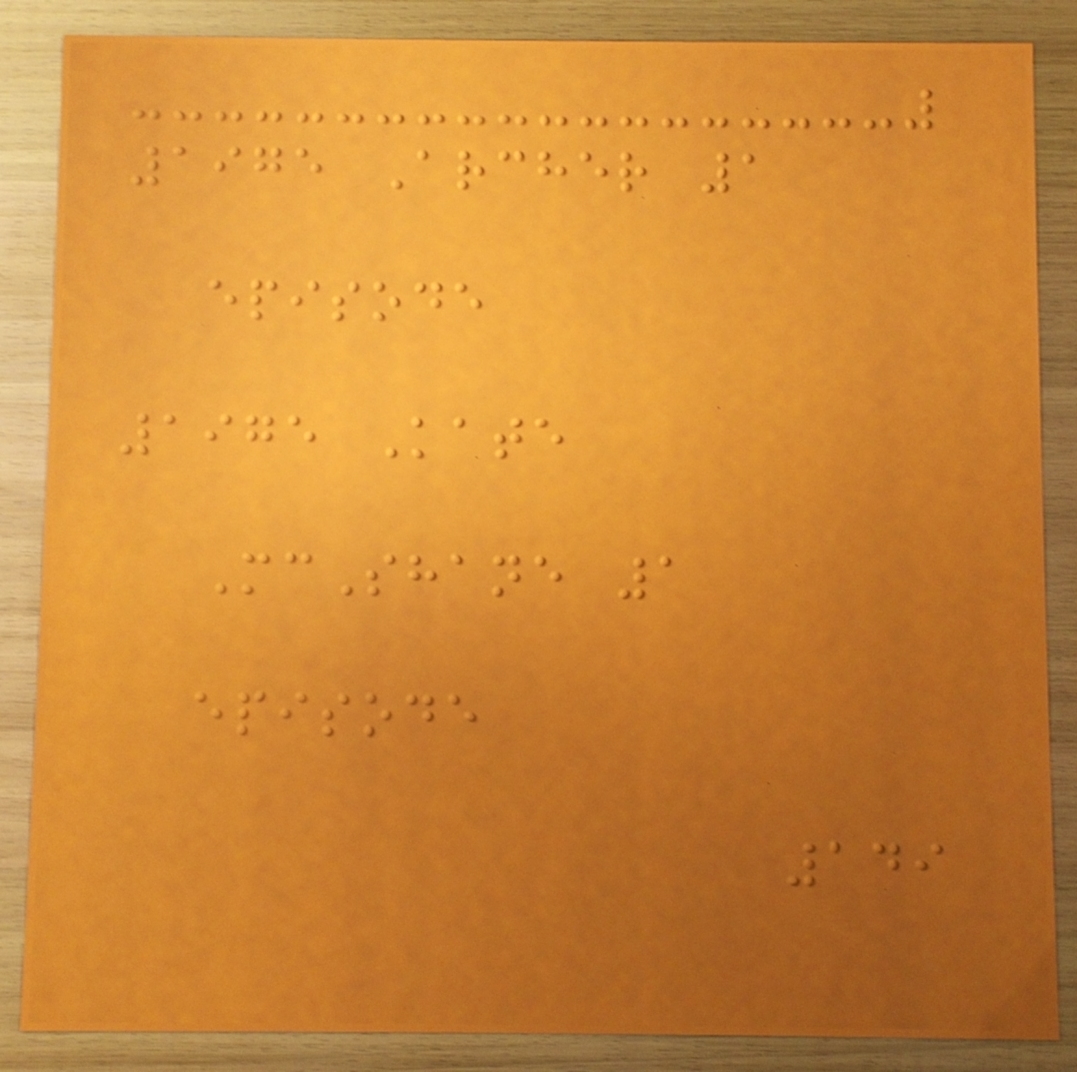1975 Archer 1
episode
1975 Kate
McShane 1
episode
149
